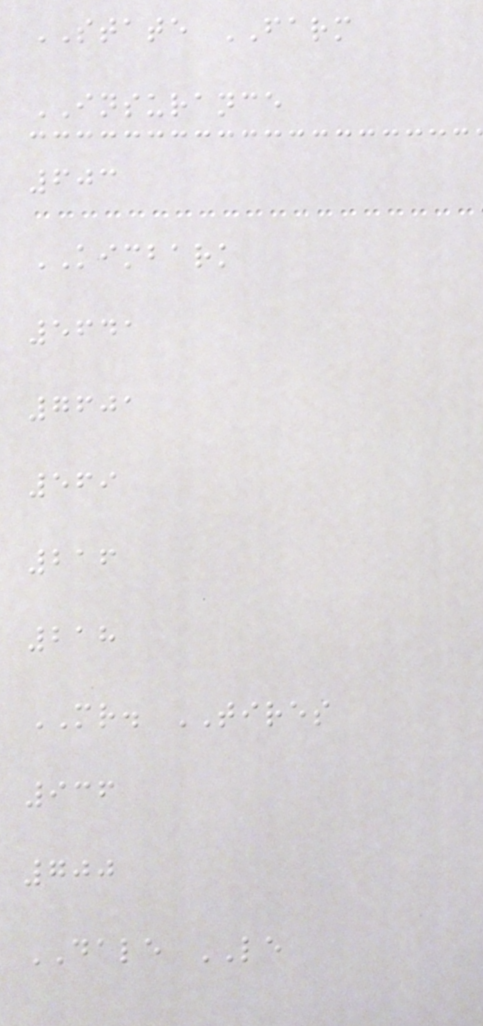STATE FARM
INSURANCE
603
KIMBARK
5641
7601
569
216
218
MR. TIRES
936
700
DALE LE
